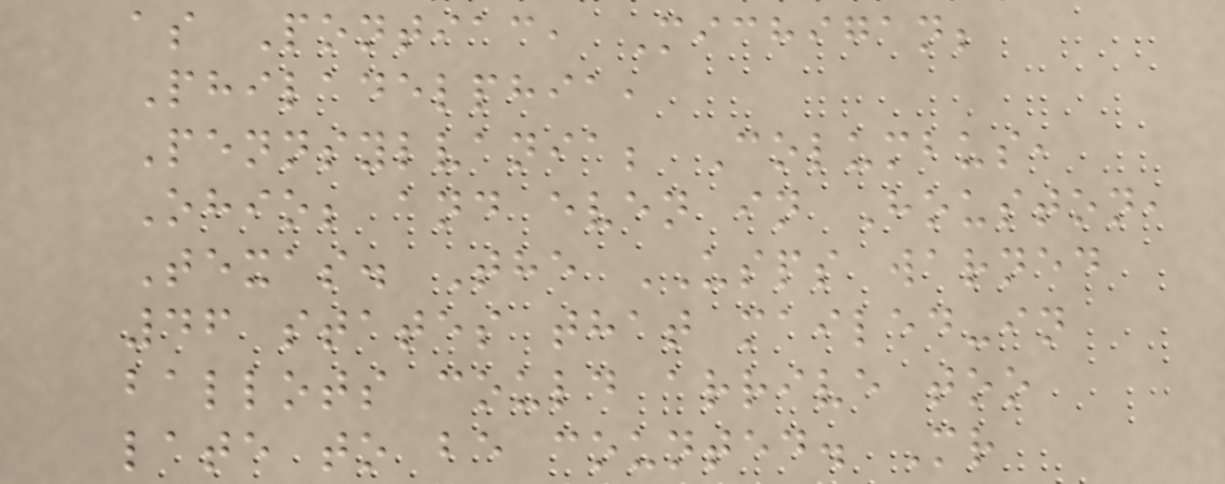as Pontiac, Michigan;
Philadelphia,
Pennsylvania; Columbus,
Ohio; and even in Houston,
Texas. The USPS warned
46 states that mailed-in
ballots could arrive too
late to be counted. Mr
